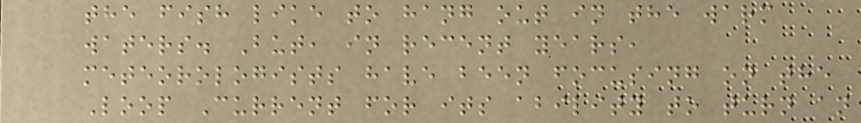the fish like to hang out in the warm
waters. But, in recent years,
meteorologists have been focusing on the
Loop Current for its ability to turn an
